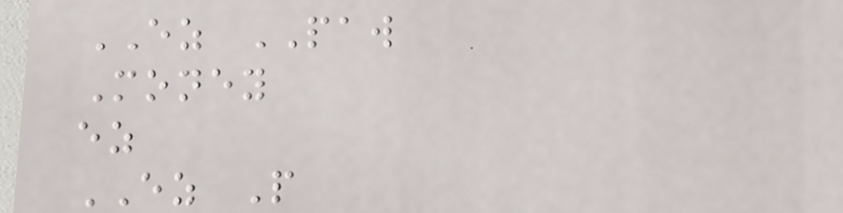EZ PAW
Money
ez
EZ P
